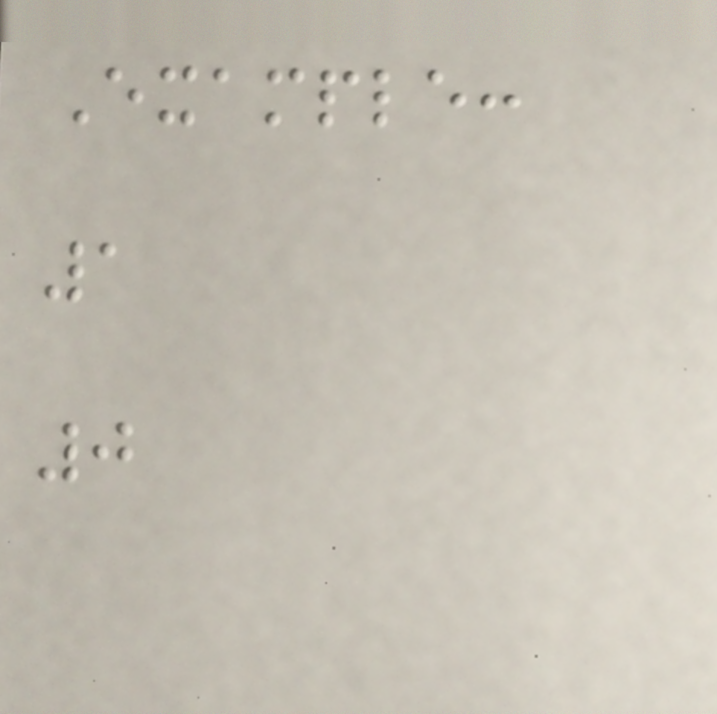Example:
1
0
